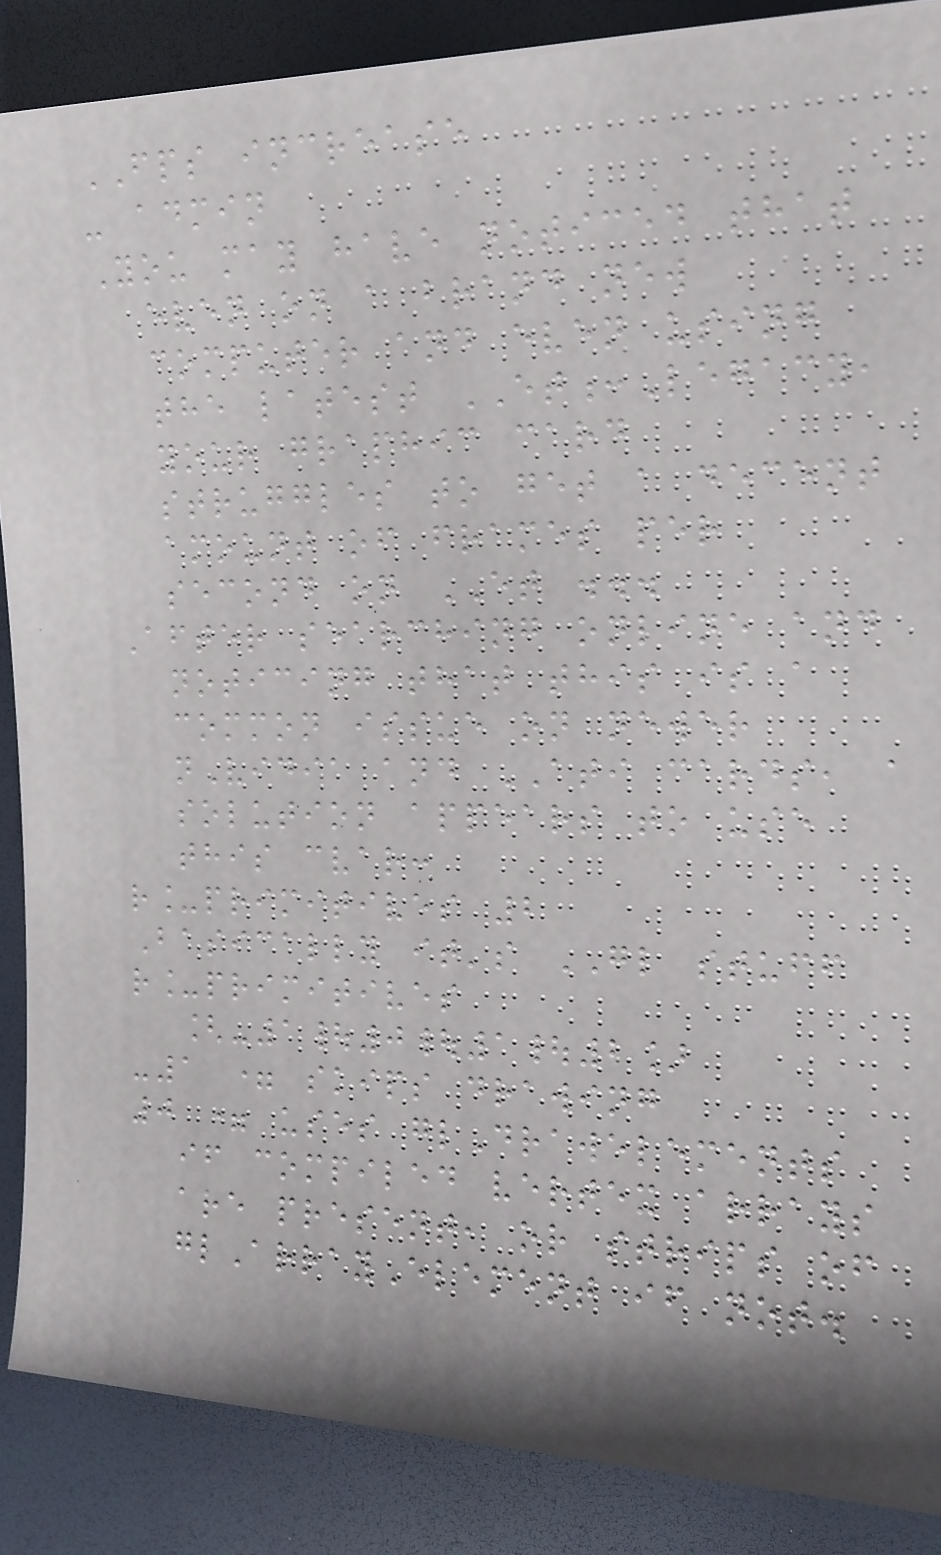FPS increase
- admin
You may have noticed that
even on a brand new
computer and even using
the latest ET:Legacy,
your graphic card
struggles to get a decent
amount of frames per
second on ET ...
After searching online and
noticing that this is a
common issue on newer
nVidia and ATI cards, a
solution appears to use
this cvar:
r_primitives 2
Basically it's GL stuff
r_primitives
[-1|0|1|2]
-1 = skips drawing
0 = uses glDrawelements
if compiled vertex arrays
are present, or strips of
glArrayElement if not.
